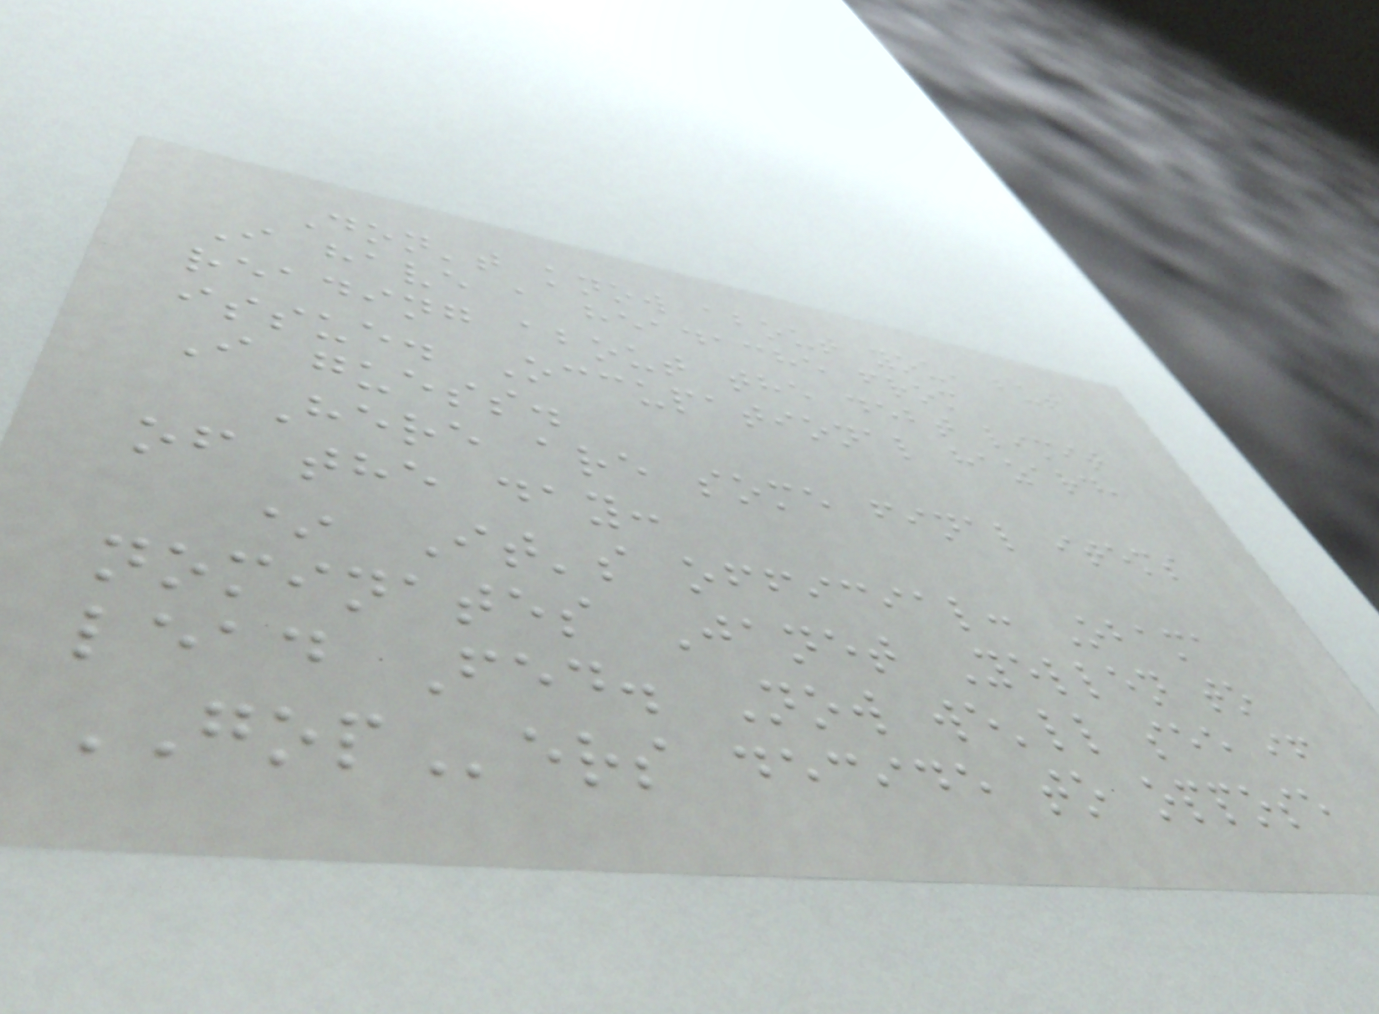Don't know about you, but
I have a headache from
reading about the debt limit
issue. Occupational hazard,
I guess.
Here are some final items
of the day:
* It's official: Obama
nominates Janet Yellen to
lead Fed. Now we'll see if
GOPers decide to oppose
